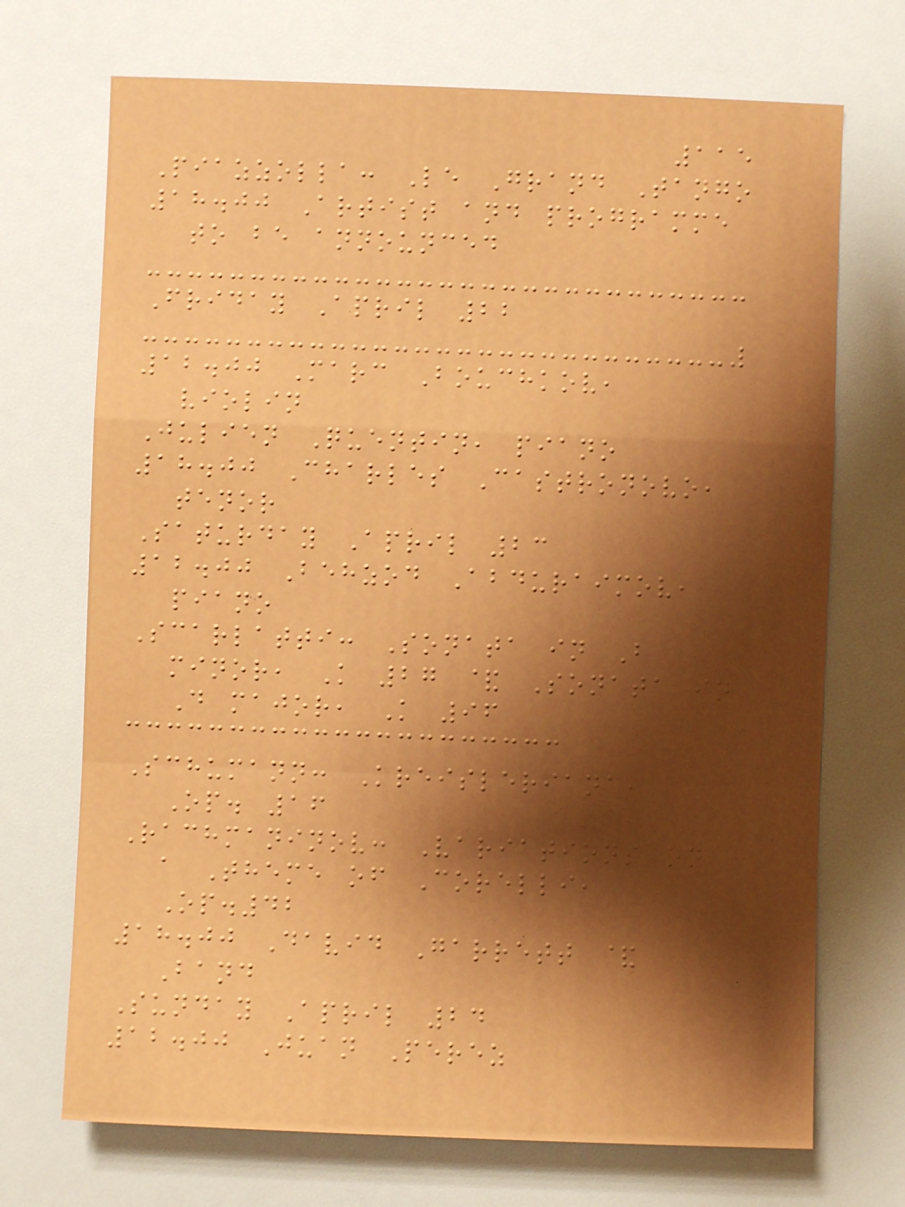115
Piazzolla: Le Grand Tango
18.00 Artist and programme
to be announced
Friday April 22
12.00 Marc Bouchkov,
violin
Julien Quentin, piano
18.00 Charles Castronovo,
tenor
Saturday April 23
12.00 Behzod Abduraimov,
piano
Scarlatti: Sonata in B
minor, K 27 & Sonata in
D major, K 96
Schumann: Kreisleriana,
Op. 16
Rachmaninov: Variations on
a Theme of Corelli,
Op.42
18.00 David Garrett &
Band
Sunday April 24
12.00 Juan Perez
